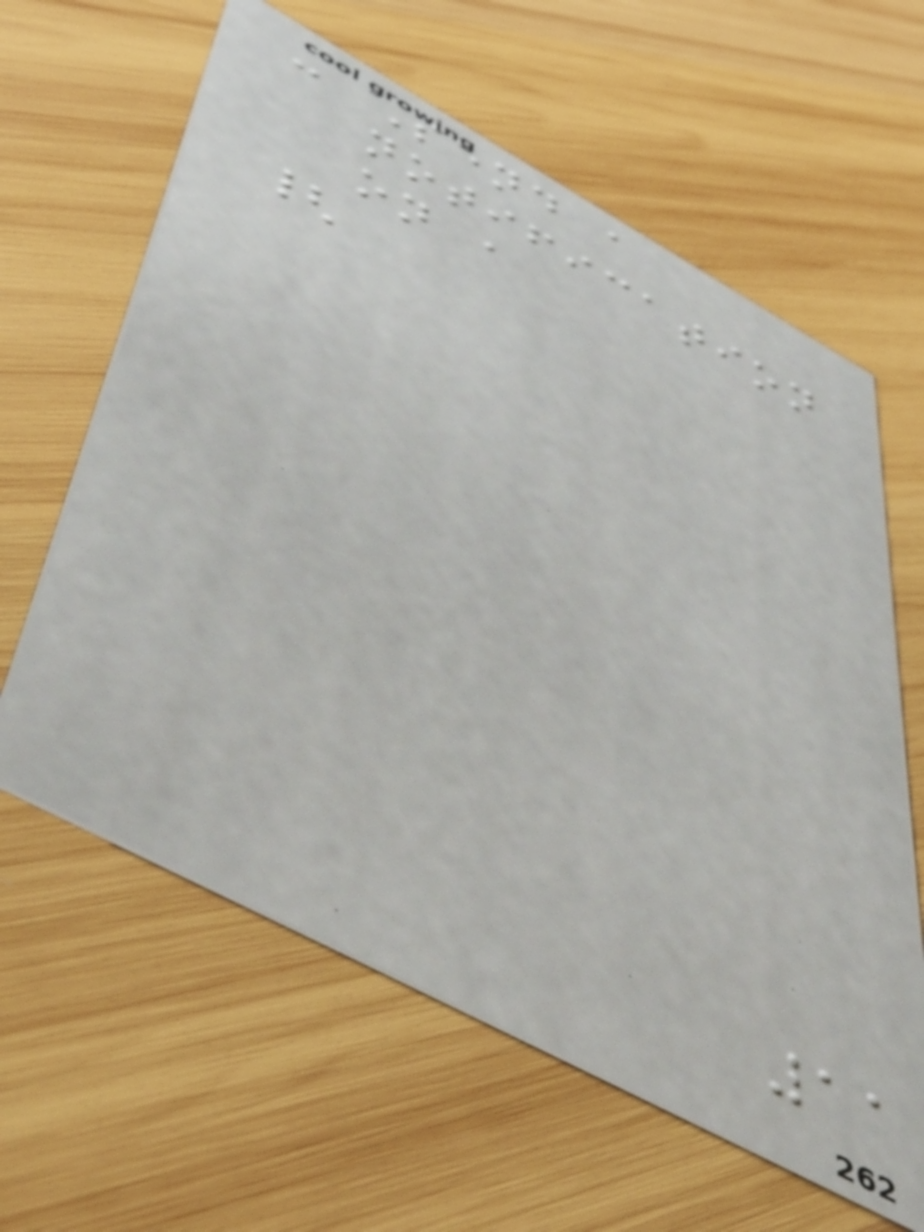- Send a
notification
on a
{
11
